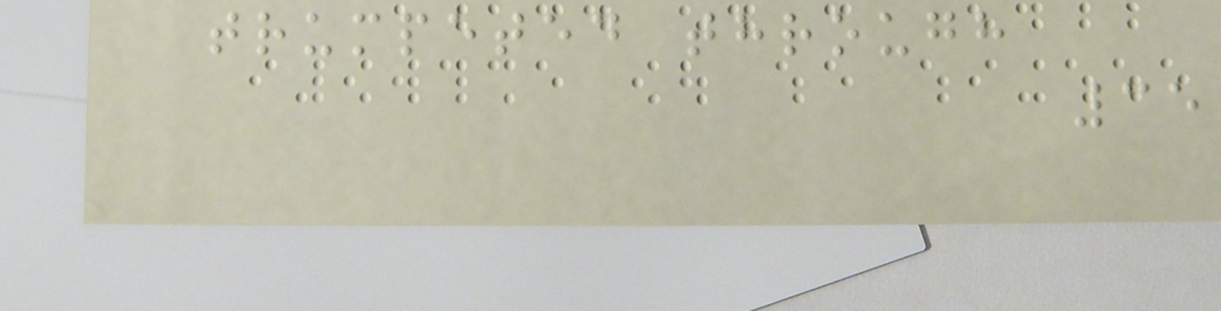trumpeted through
35
